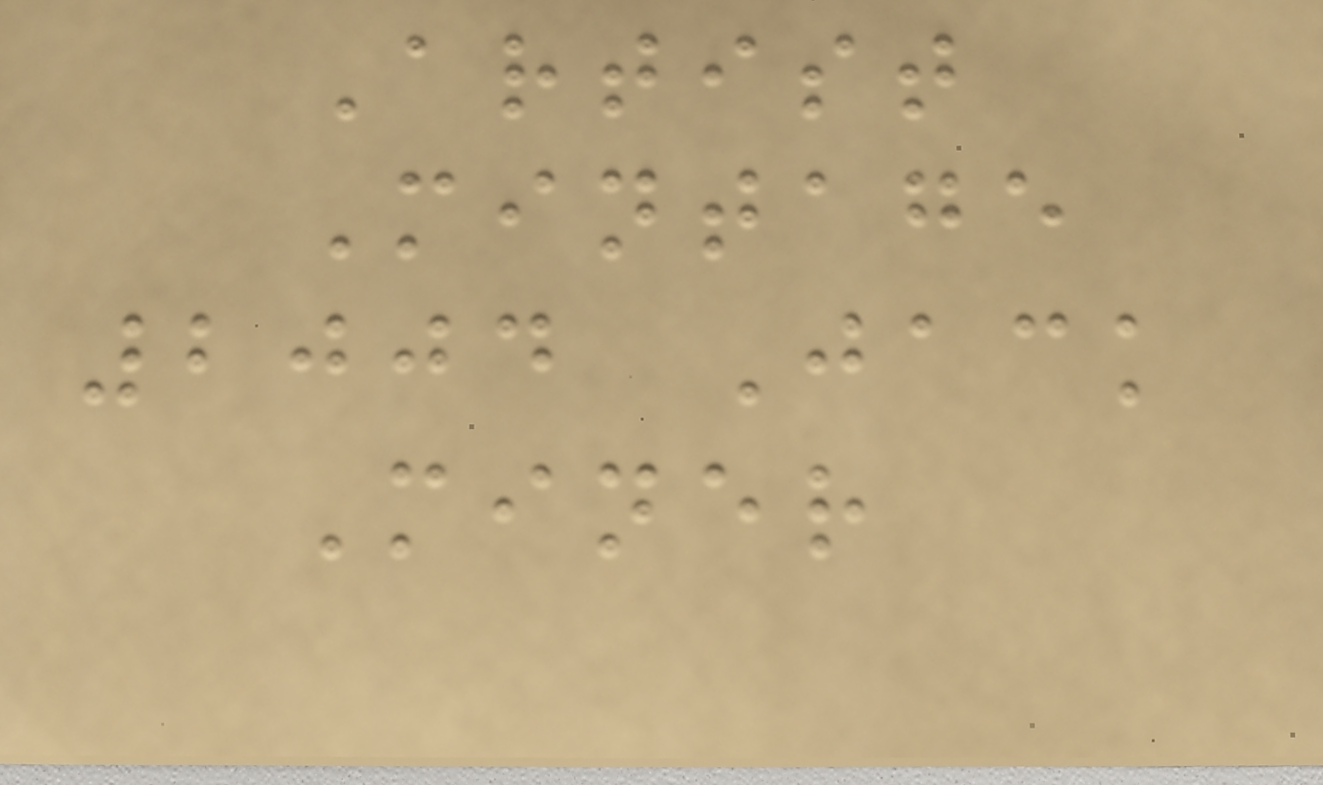Artist
Mintage
2004 Jack
Miner
